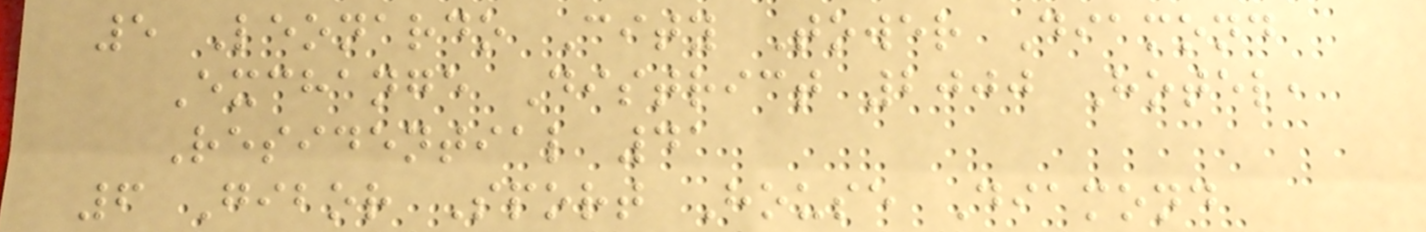5 Leonardo City Tower Diamond
Exchange District 2000 Hotel,
Residential 41
6 Gibor Sport House Diamond
